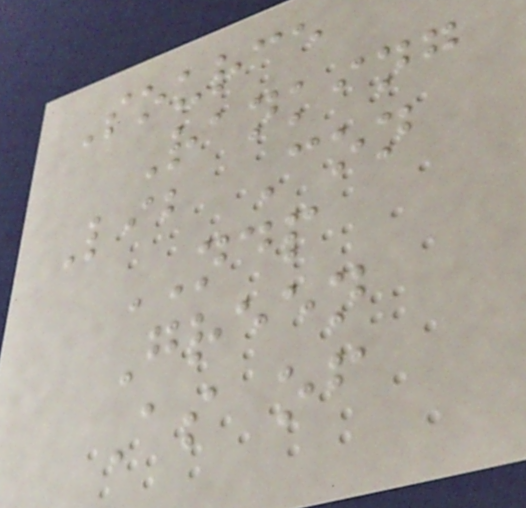Source
Ranking
Lib Con
NDP
Green
As of
